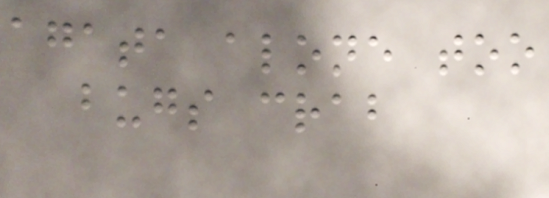agata alone too
bugs crab
